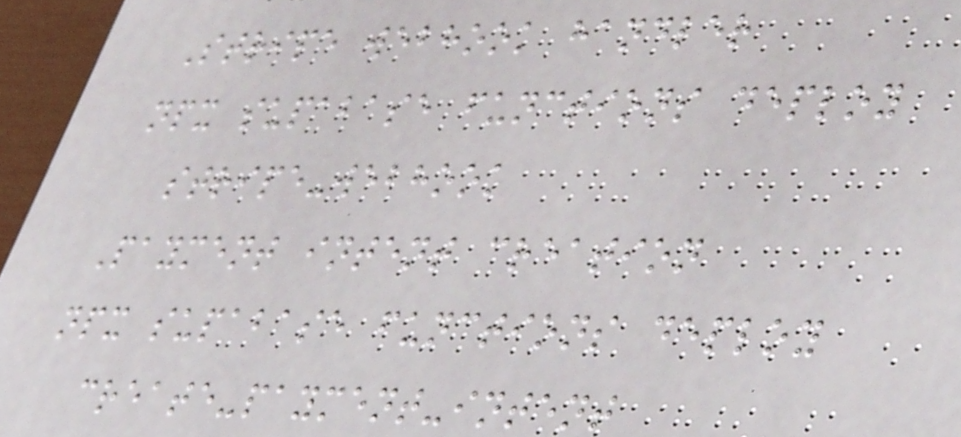Stripe webhook handler
npx supabase functions deploy
stripe-webhook
Payment intent creation
npx supabase functions deploy
create-payment-intent
